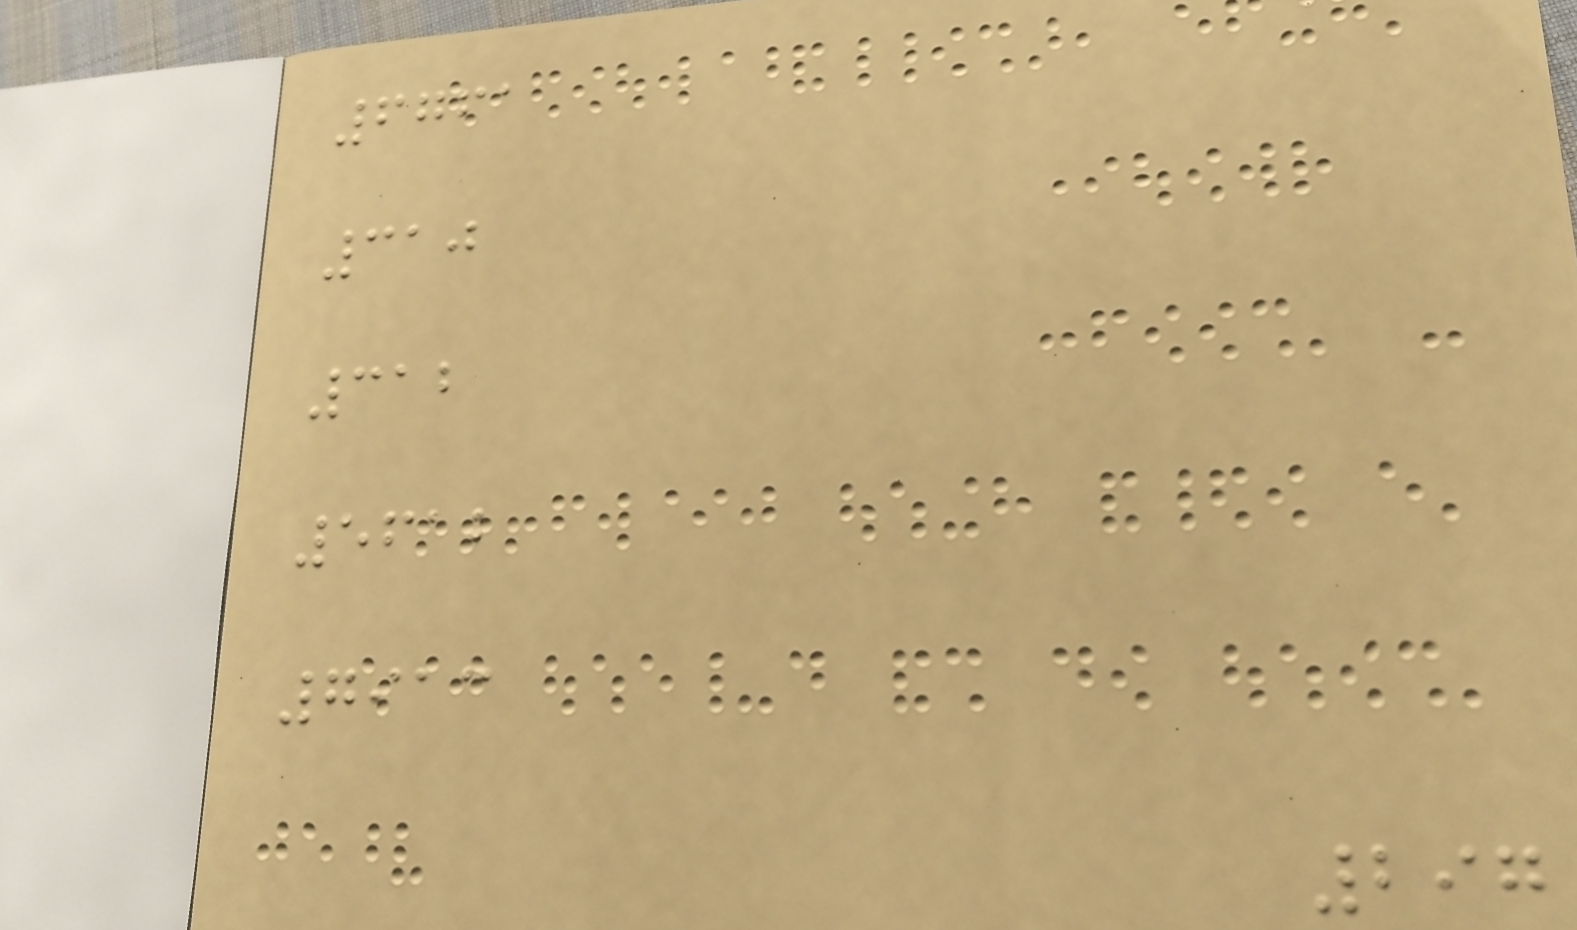6761
310
312
5612
7913
297
